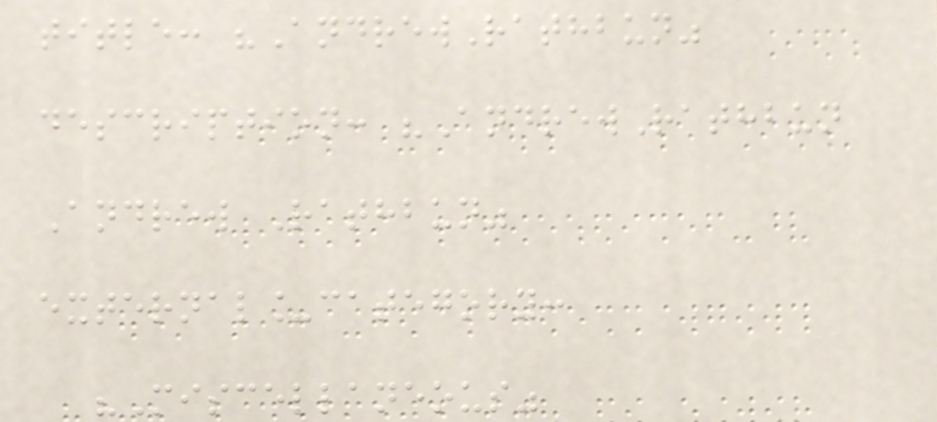title: "AndrewRathbun"
description: "AndrewRathbun
Andrew Rathbun"
external_category:
"Miscellaneous"
